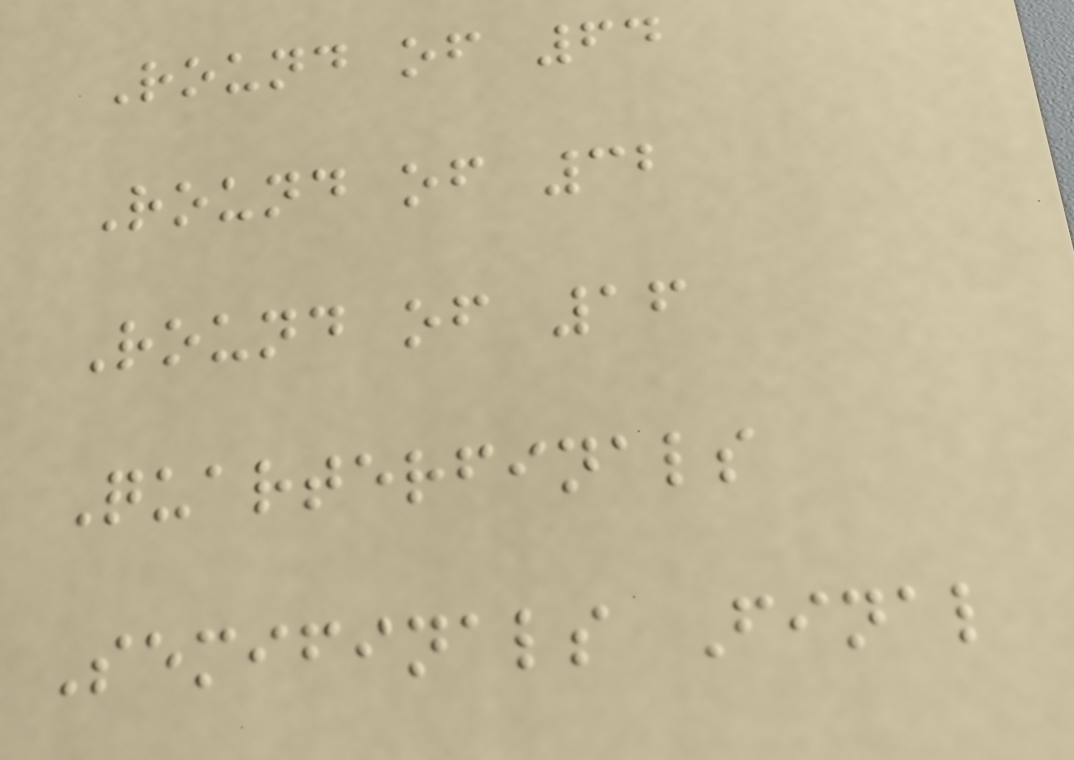Round of 64
Round of 32
Round of 16
Quarterfinals
Semifinals Final
